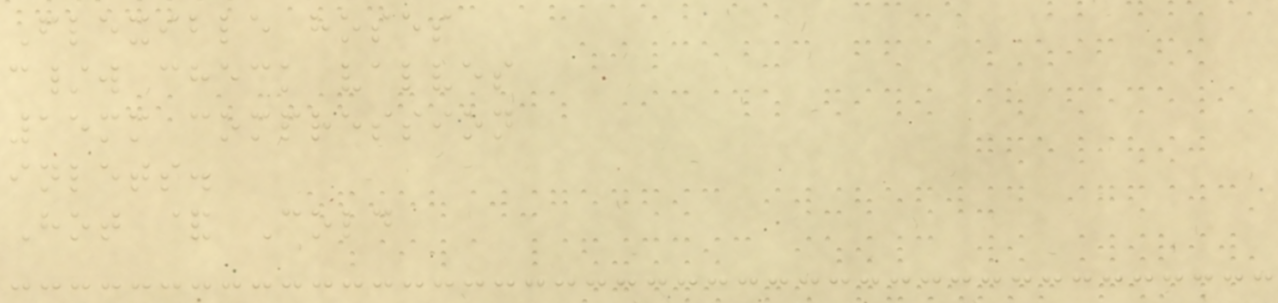Flexible hoses
c/w check valves
15mm compression
inlets.
Hot & Cold
